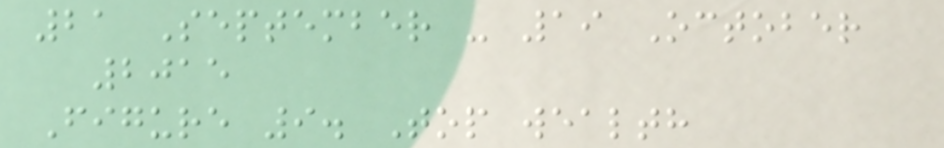21 September - 19 October
2015
Figure 9. Top wealth
